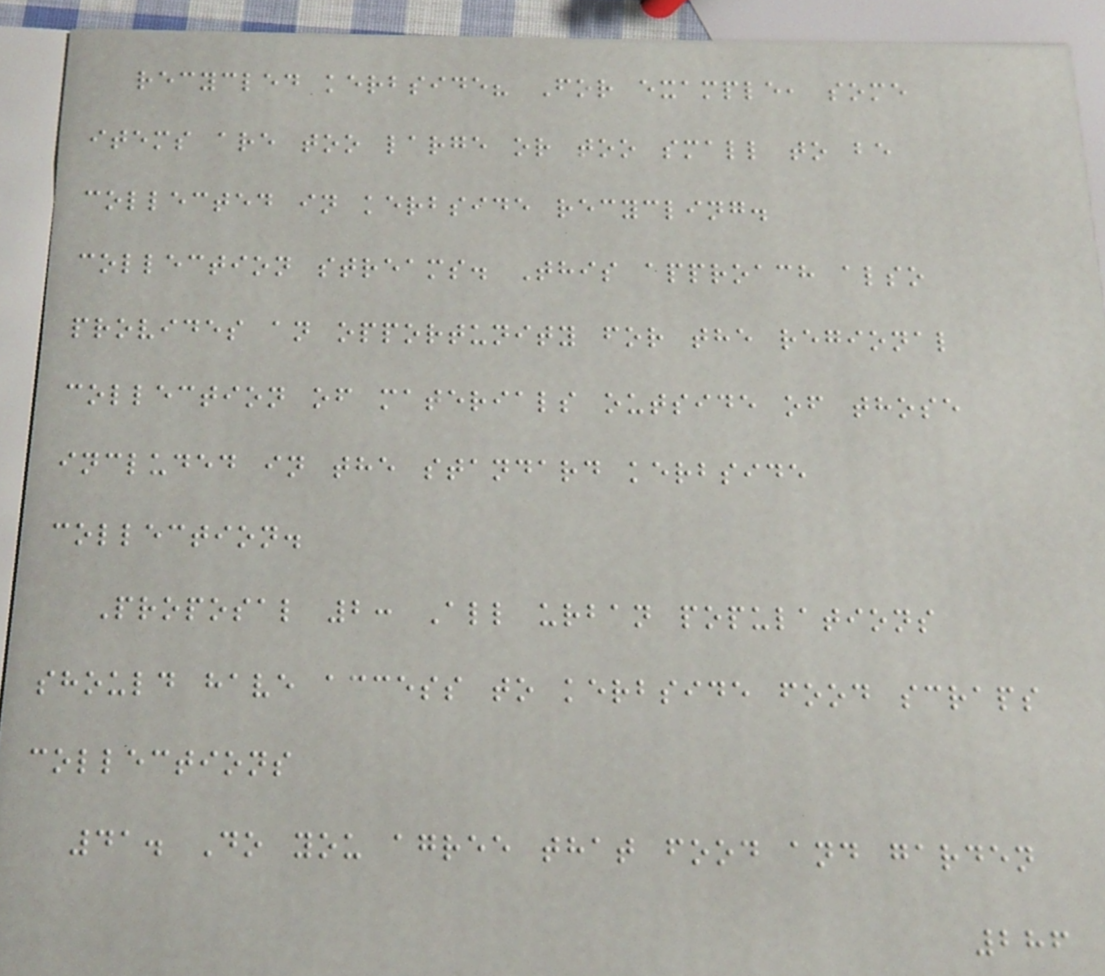recycled kerbside? For example, some
items are too large or too small to be
collected in kerbside recycling.
collection streams. This approach also
provides an opportunity for the regional
collection of materials outside of those
included in the standard kerbside
collection.
Proposal 2: All urban populations
should have access to kerbside food scraps
collections
41. Do you agree that food and garden
286
